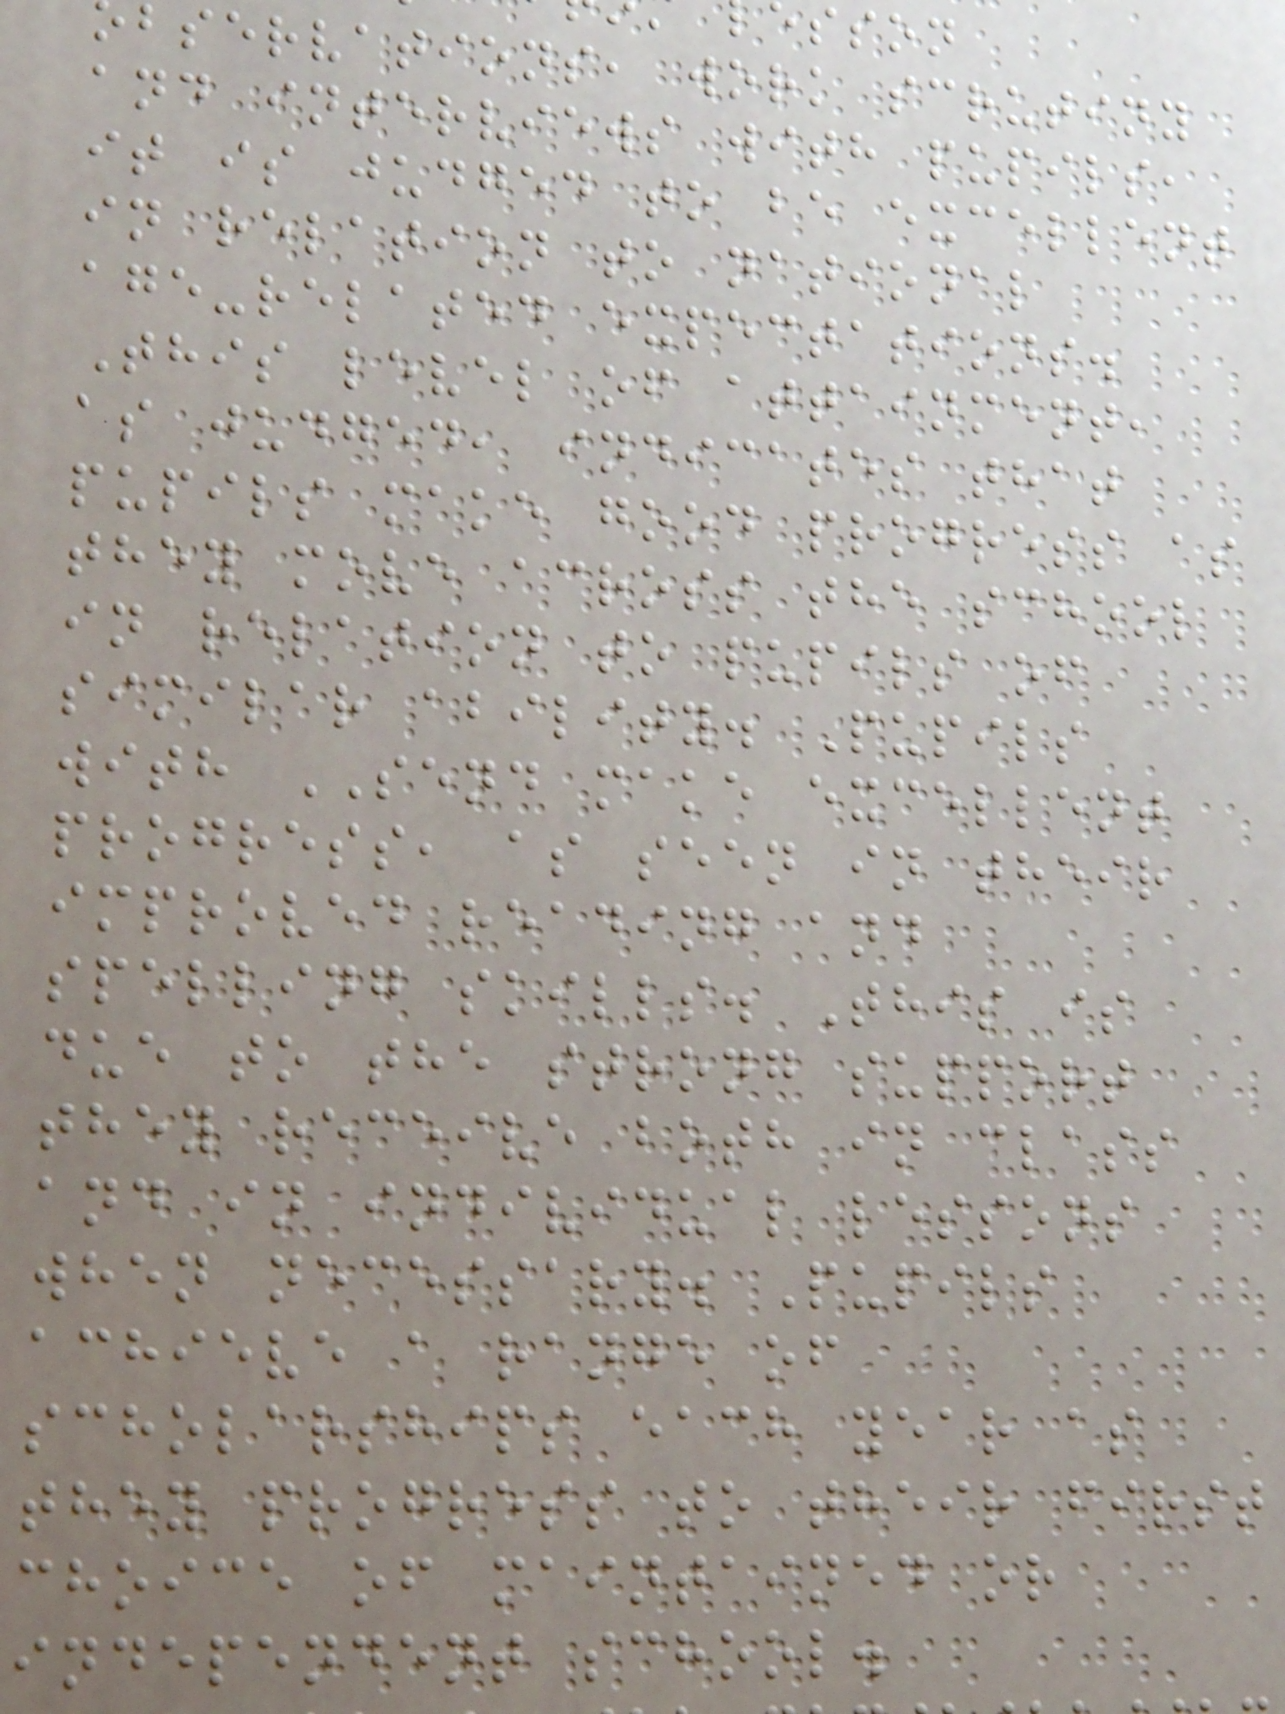bservations, work scrutiny
and interviews with pupils,
it is judged to be excellent
in relation to national
age-related expectations.
This level of attainment,
as judged, indicates that
pupils make good progress as
they move across the school
in relation to pupils of
similar ability. Pupils
with SEND make excellent
progress, as seen in their
improved reading and
spelling skills. This is
due to the strong support
they receive both in class
and in individual lessons
when necessary. Pupils
achieve a range of
scholarships each year as
they progress to their first
choice of maintained or
independent school.
